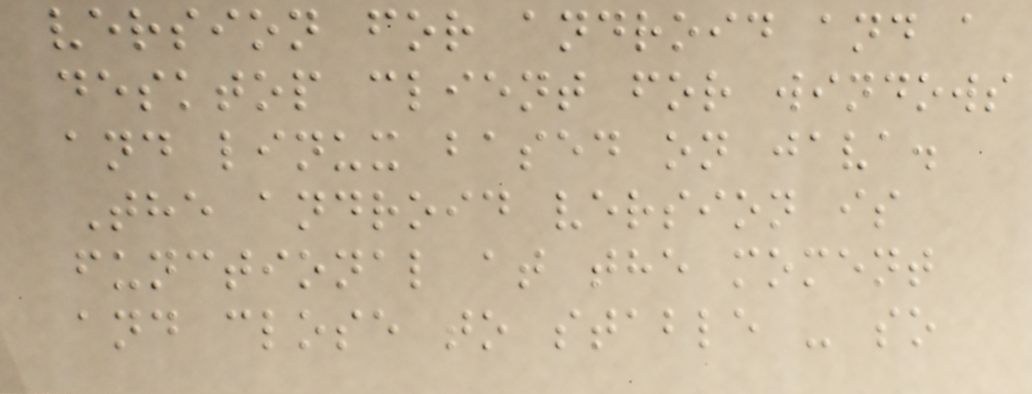version for android and a
desktop client for windows
and linux based on java.
The android version is
functional at the moment
and close to stable - so
